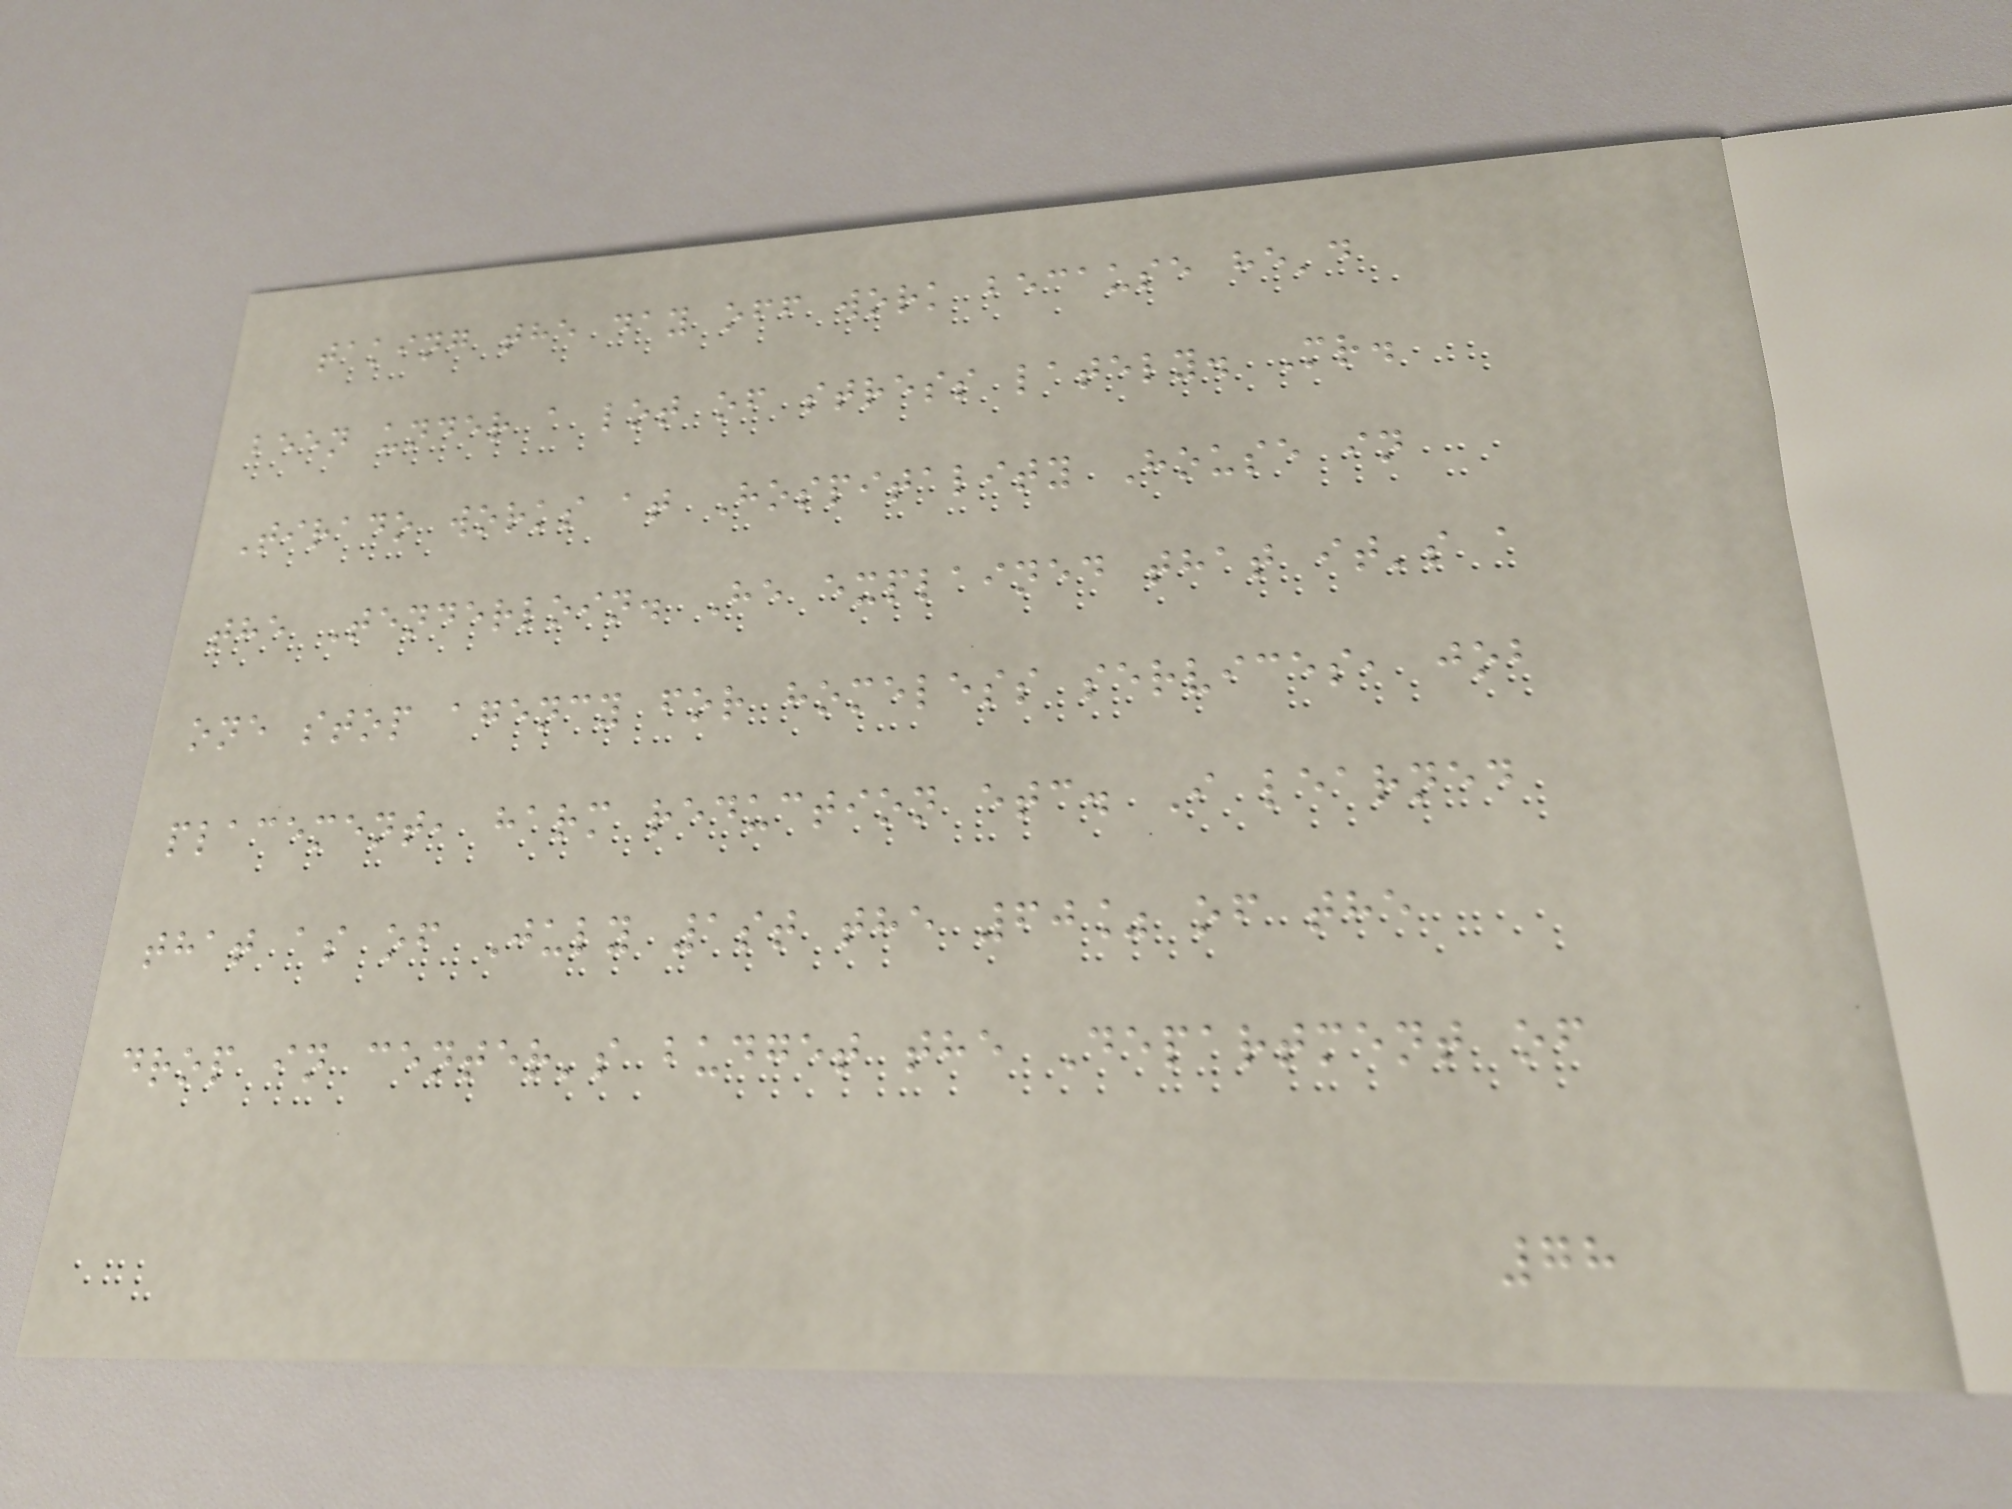taking the day off work because he'd
been under a lot of stress lately. Mr.
Tirado works at Hospitality House in
the Tenderloin. He explained that it's a
one stop agency for homeless services, job
placement, harm reduction etc. I learned
that as of July 1st the 60% of the
drop in center's budget the Department of
78
